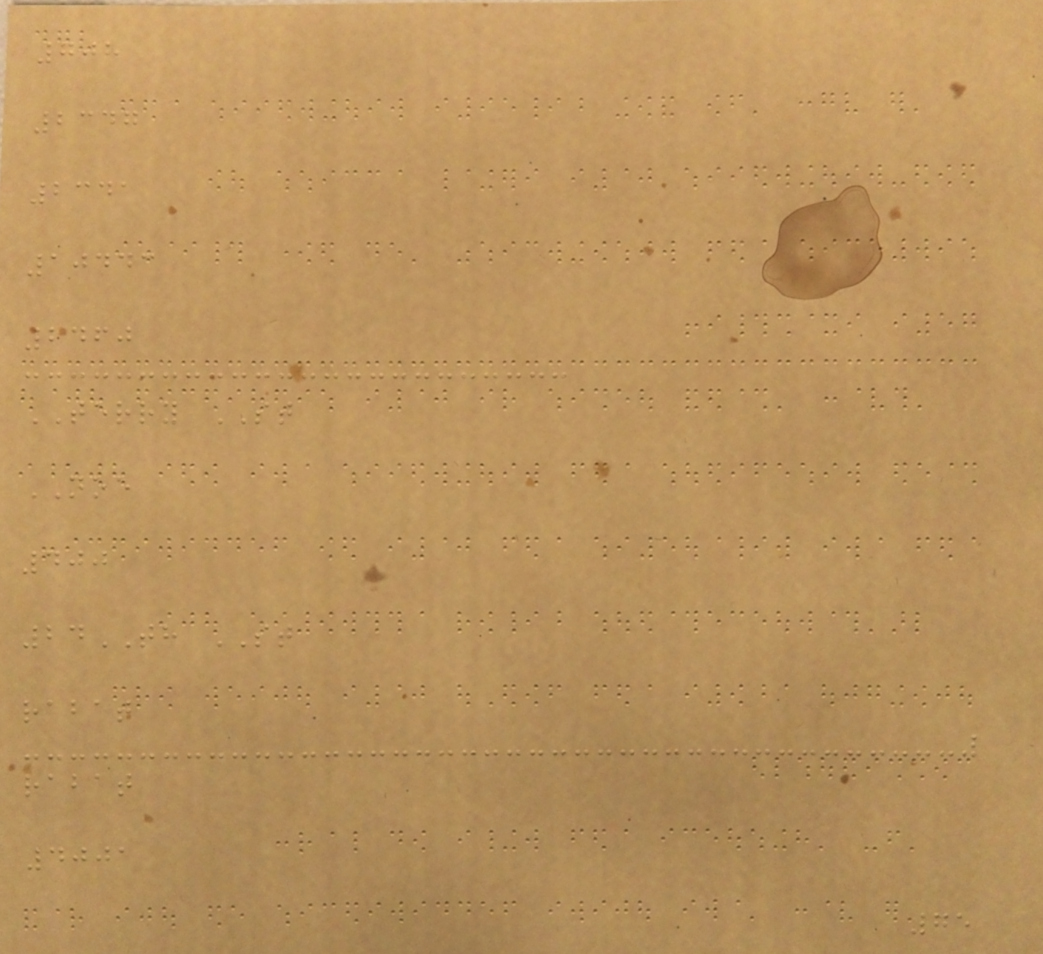708
2347
2341
10443
2460
TERRY ST
NOE
400
24TH ST
rabat
rabat
4001
75
